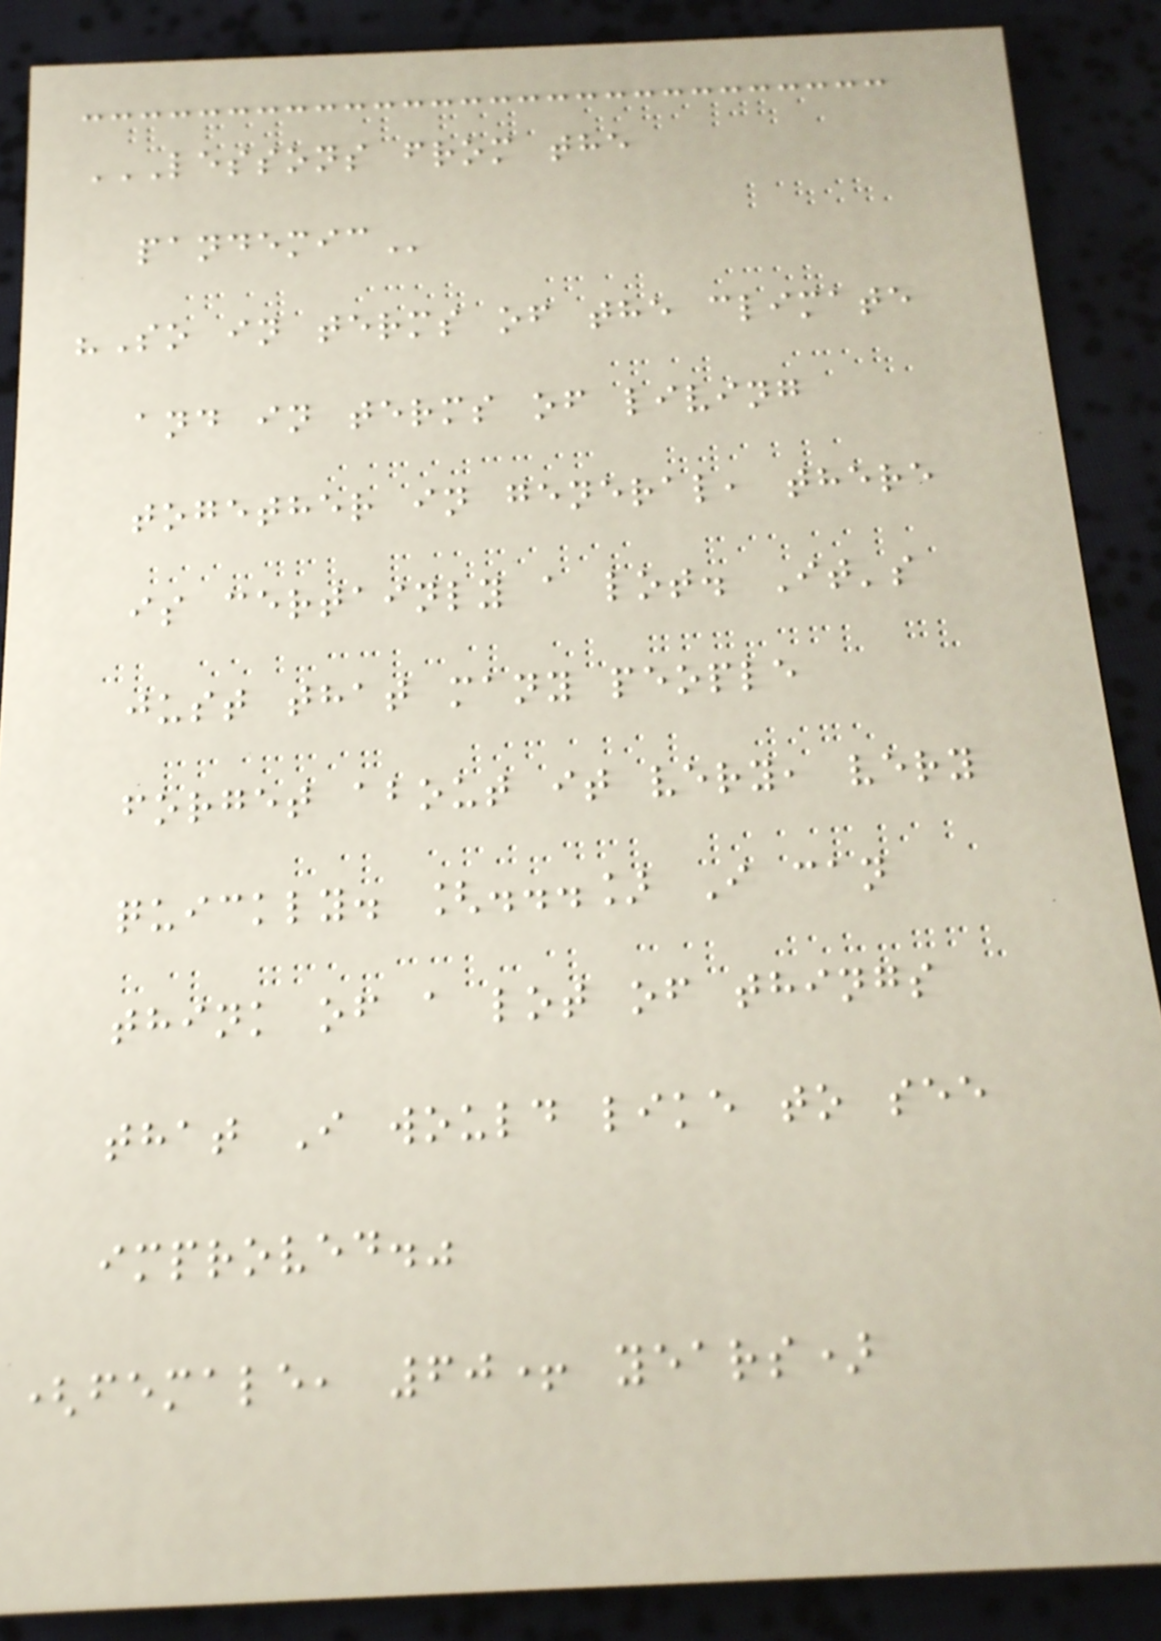LESSONS FROM THE
PANDEMIC
"So in terms of the climate
and in terms of living
together in general, there
is certainly a lot. It's
just that many people
forget about it very, very
quickly. [...] I can
think of a lot of things
that I would like to see
improved."
(female, 60+ years)
